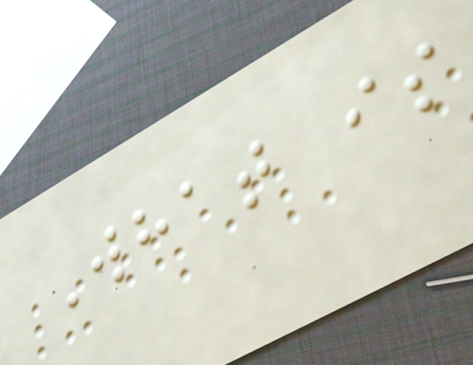What is
